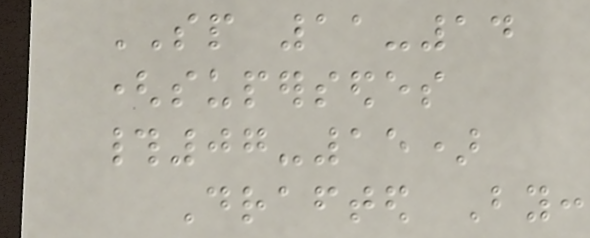SP 11-14
(supersedes
#07-15)
Drafted By:
